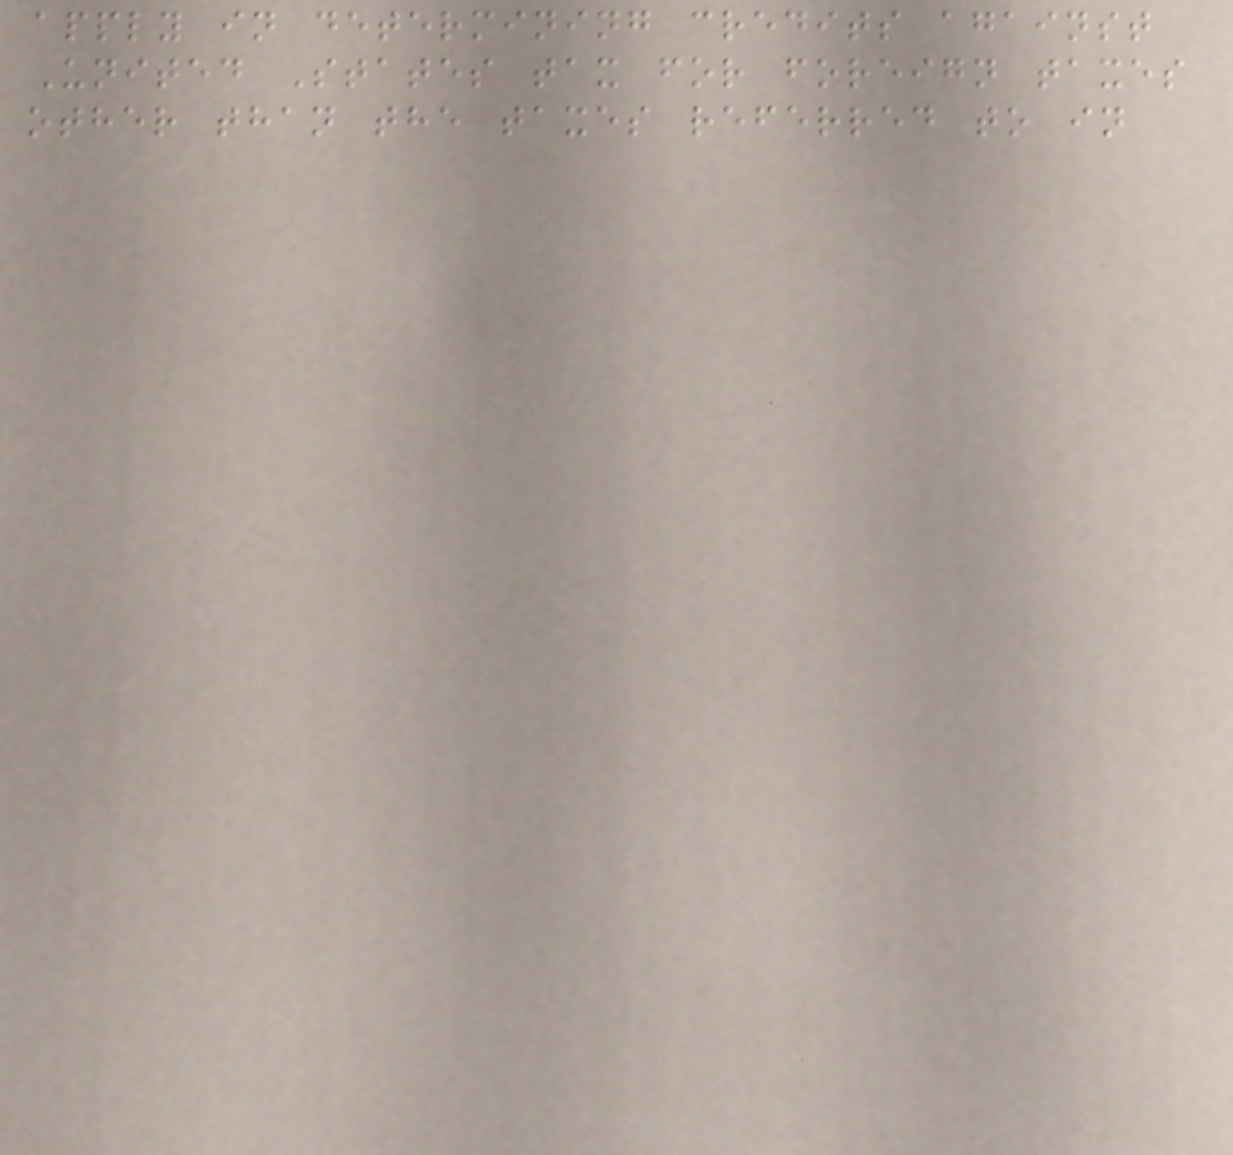apply in determining credits against
United States tax for foreign taxes
other than the taxes referred to in
